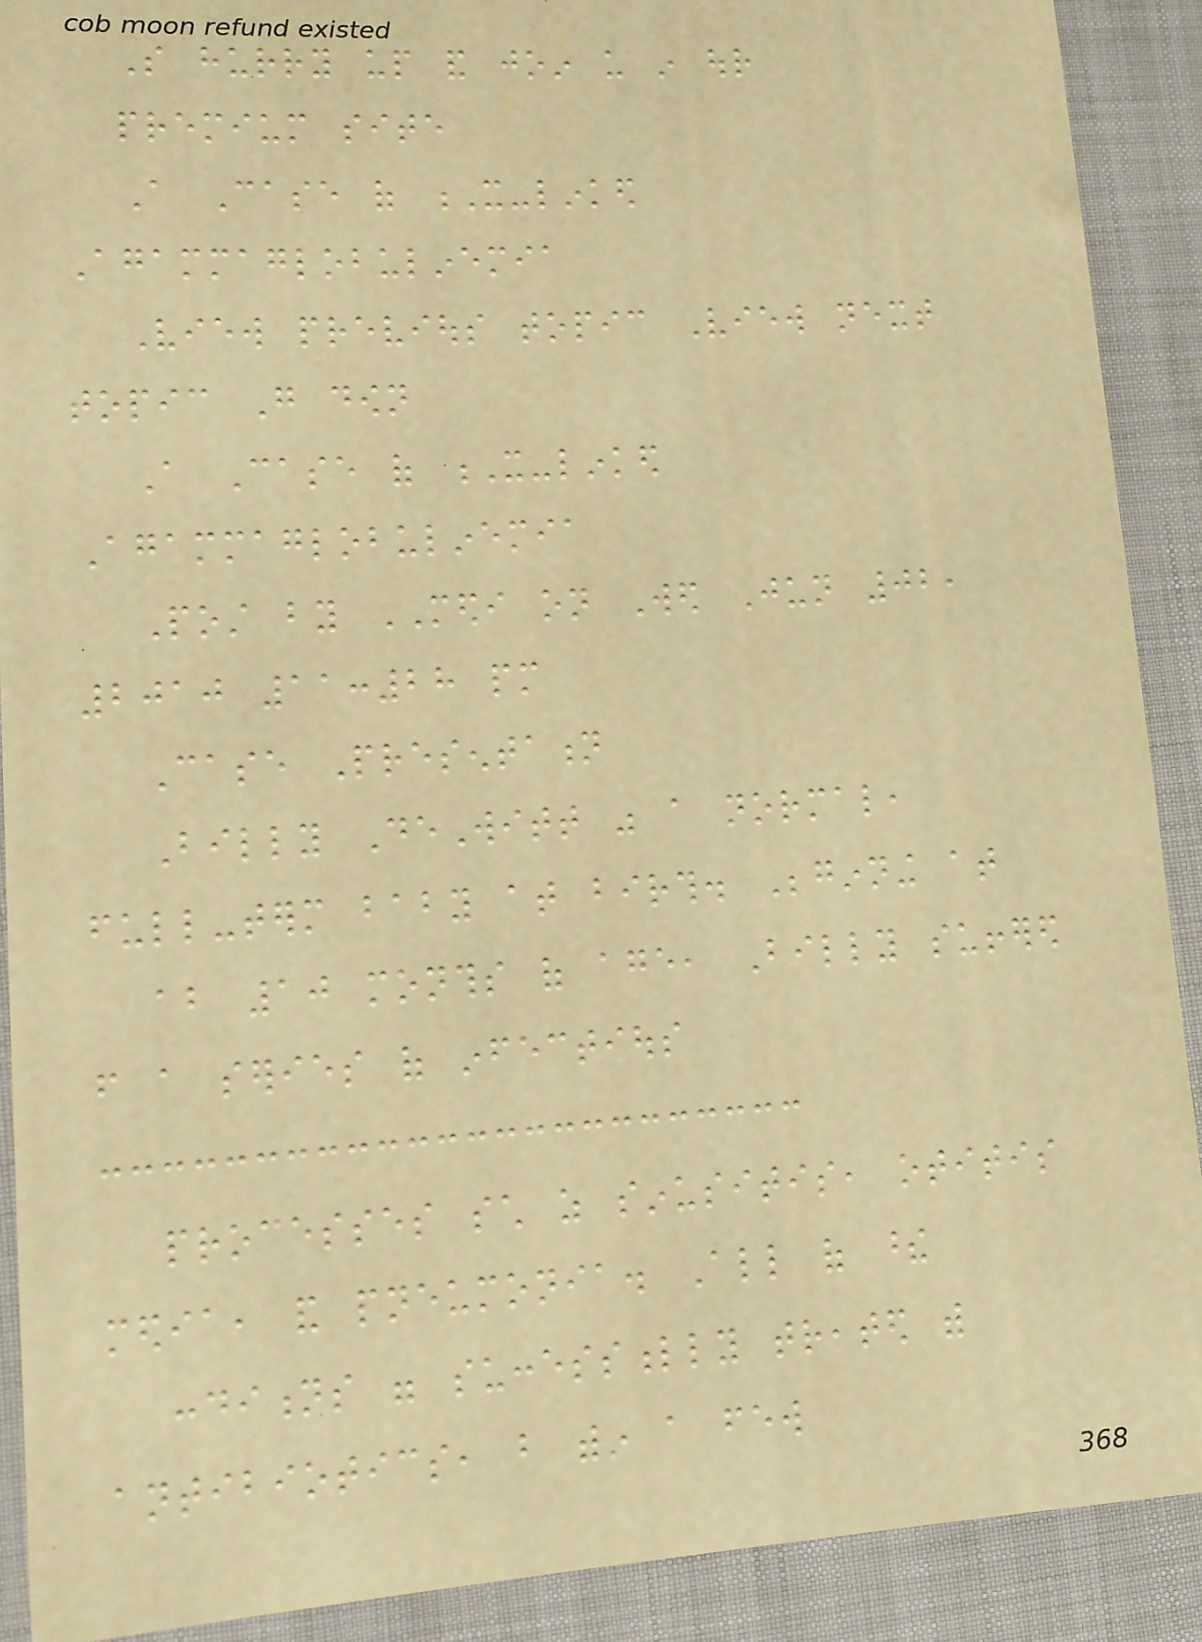So hurry up and join us in our
premium site
A Case of X-linked
Agammaglobulinemia
View previous topic View next
topic Go down
A Case of X-linked
Agammaglobulinemia
Post by MEDI on Wed Jun 02,
2010 11:28 pm
Case Presentation
Billy DeWitt was a normal,
full-term baby at birth. Beginning at
about 10 months of age, Billy suffered
from a series of infectious
processes such as sinusitis, otitis
media, and pneumonia. All of these
conditions were successfully treated with
antibiotics, but within a few
